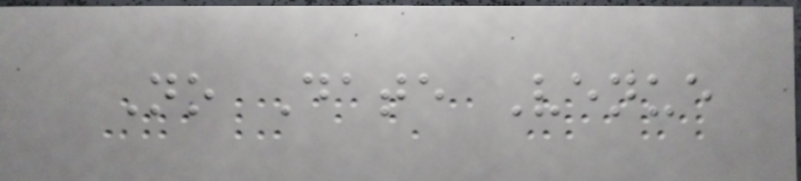No Date Venue
